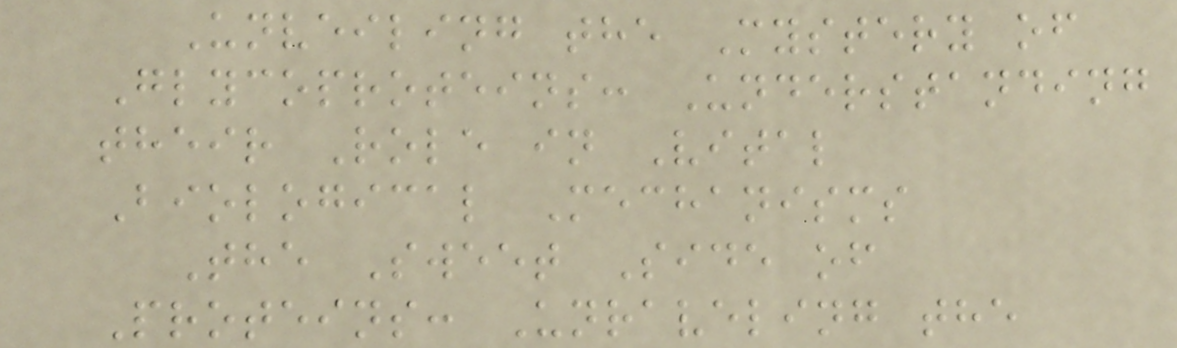Unveiling the Mystery of
Glycoproteins: Understanding
their Role in Vital
Biological Mechanisms
The Sweet Side of
Proteins: Unraveling the
